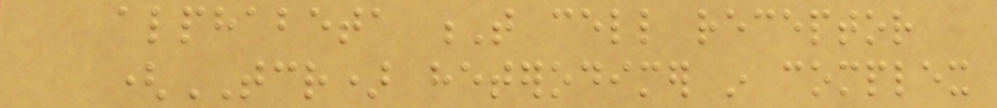alphabeta T cell receptor
(TCR) heterodimer in complex
